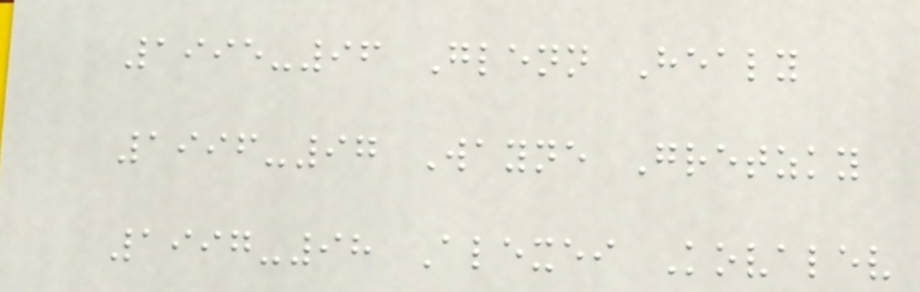1995-96 Glenn Healy
1996-97 Wayne Gretzky
1997-98 Alexei Kovalev
